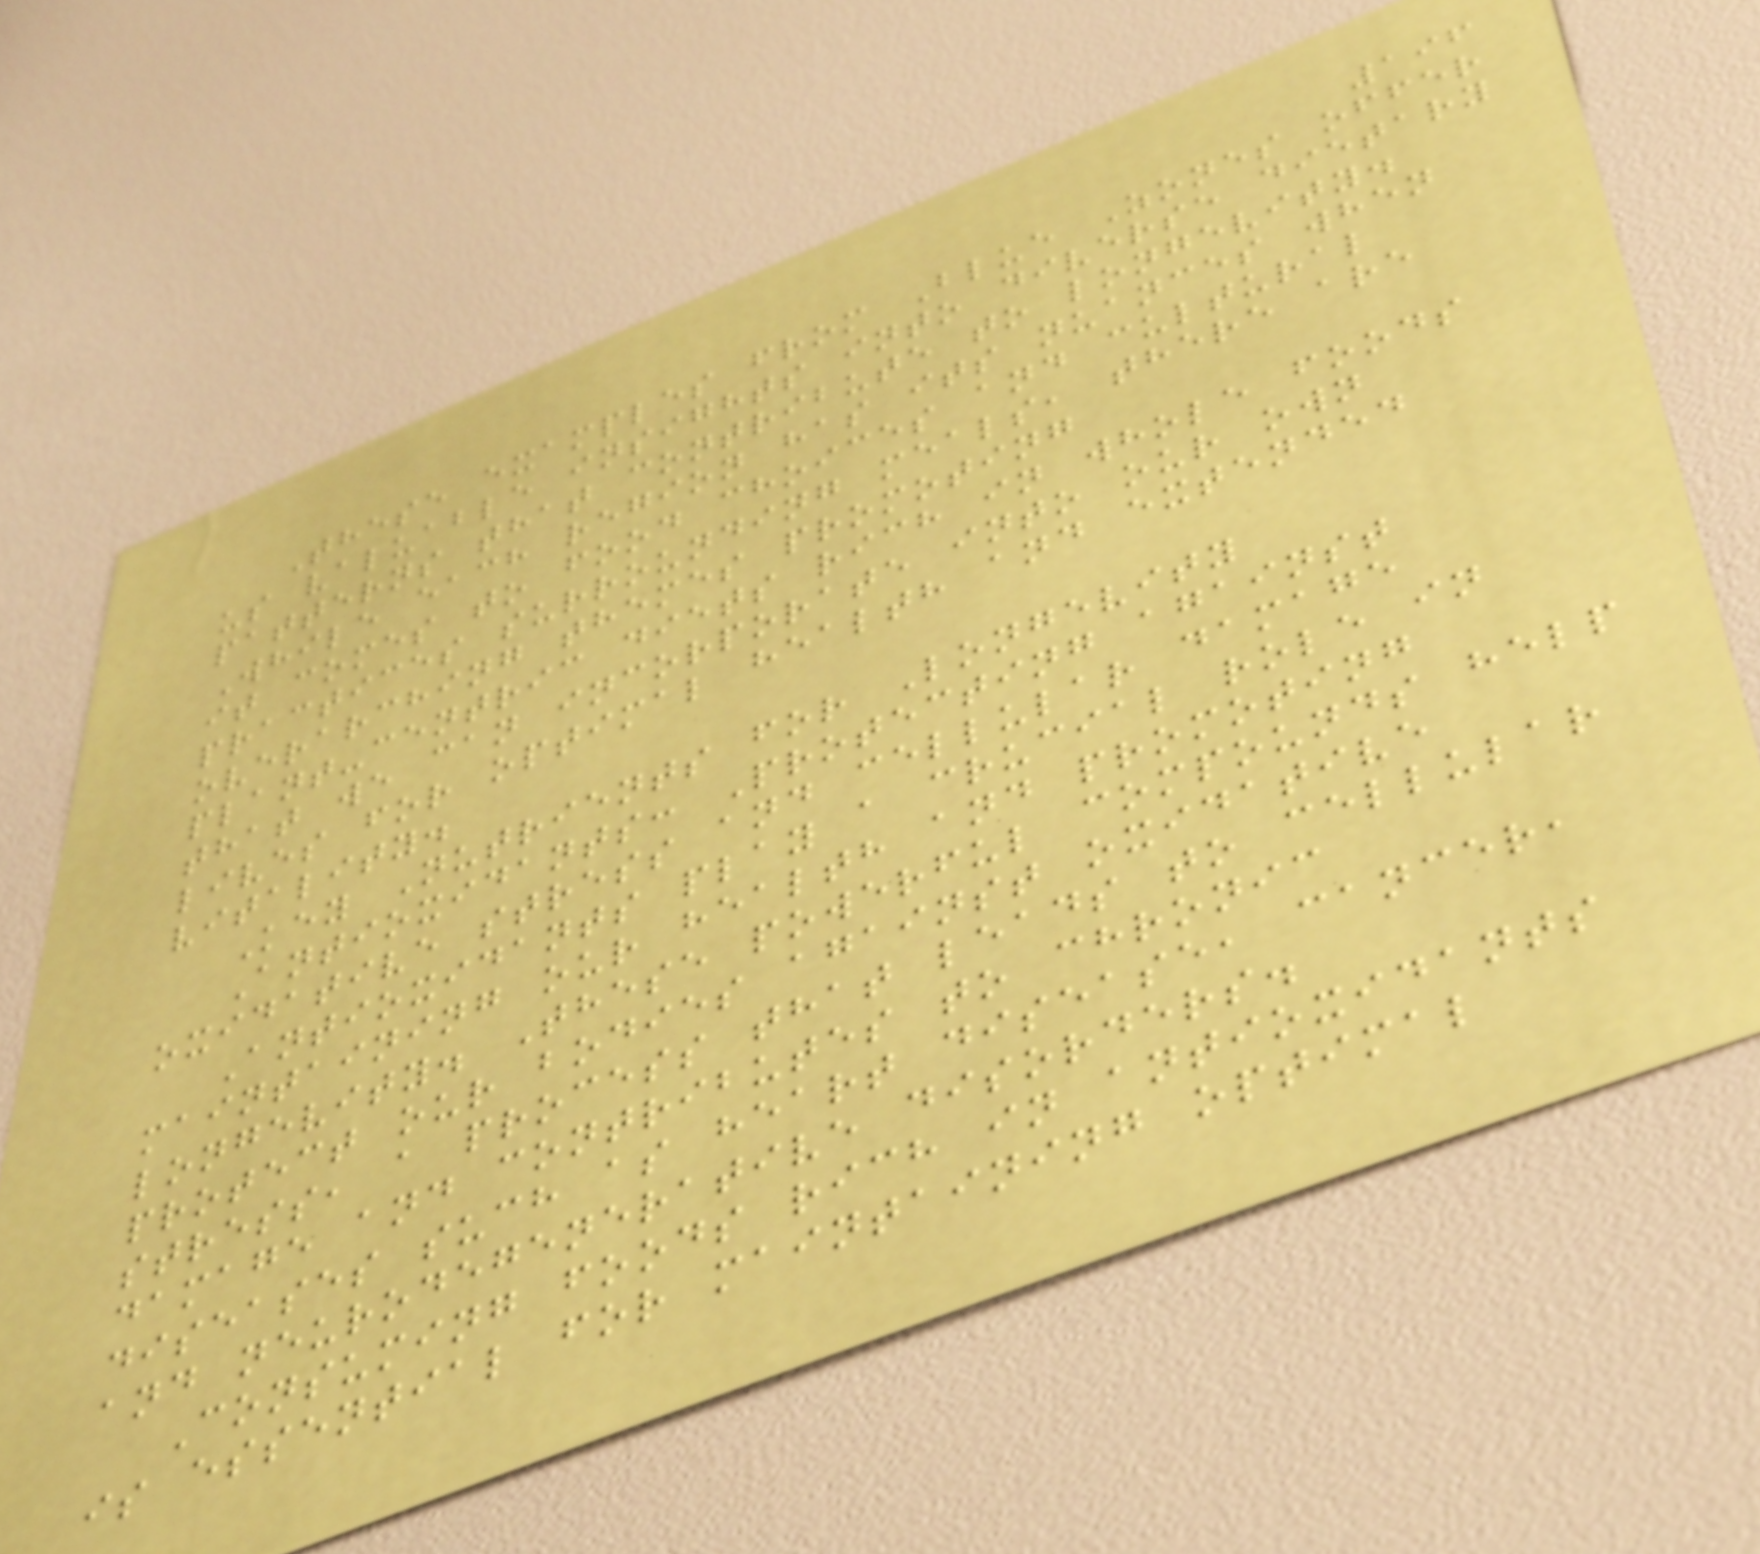196
These examples from Blue Zones offer
us valuable insights into diverse dietary
patterns that contribute to longevity.
While each region has its nuances when
it comes to food choices and cultural
practices surrounding meals, there are
overarching themes promoting
plant-centric diets rich in whole foods
that we can incorporate into our own
lives for optimal health and extended
vitality.
Key Nutrients for Longevity
Antioxidants: Protecting against
oxidative stress and cellular damage
Antioxidants play a crucial role in
maintaining our health and promoting
longevity. These powerful compounds help
protect our bodies against oxidative
stress, a process that leads to cellular
damage and contributes to chronic
diseases such as heart disease, cancer,
and neurodegenerative disorders.
Consuming foods rich in antioxidants
is essential for maintaining optimal
